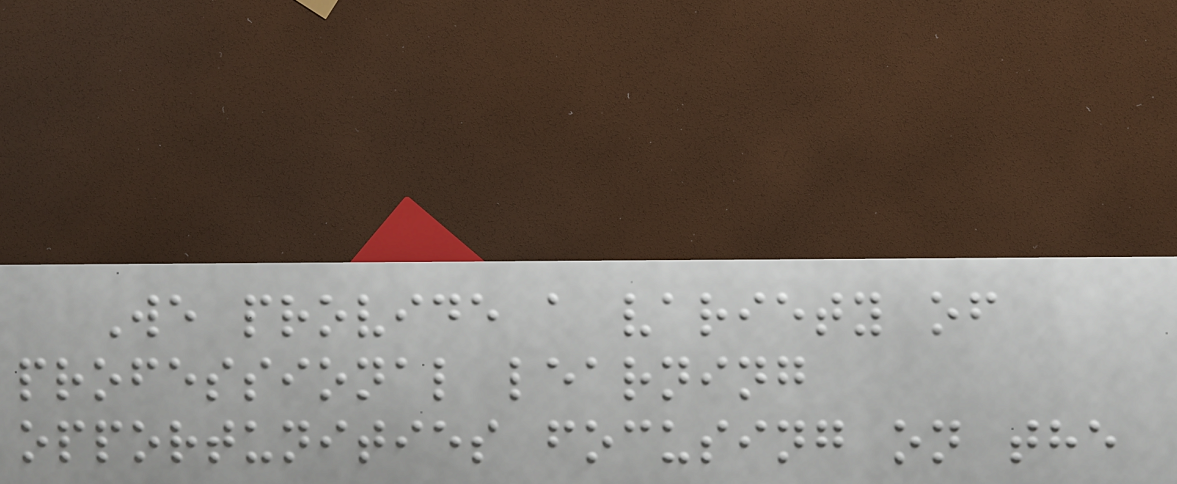We provide a variety of
professional learning
opportunities focusing on the
